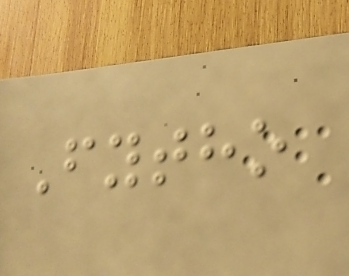Fytho
